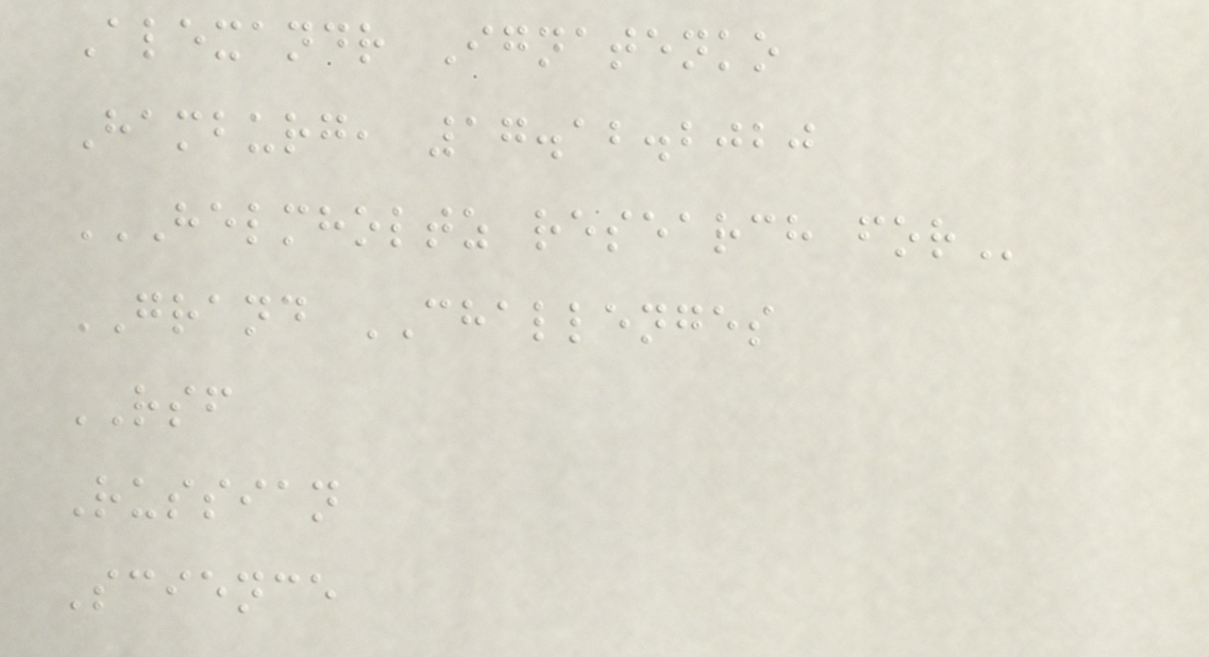Alexandr Ignatenko
Hamburg, 17.12.2020
HELMHOLTZ RESEARCH FOR
GRAND CHALLENGES
RSF
Russian
Science
